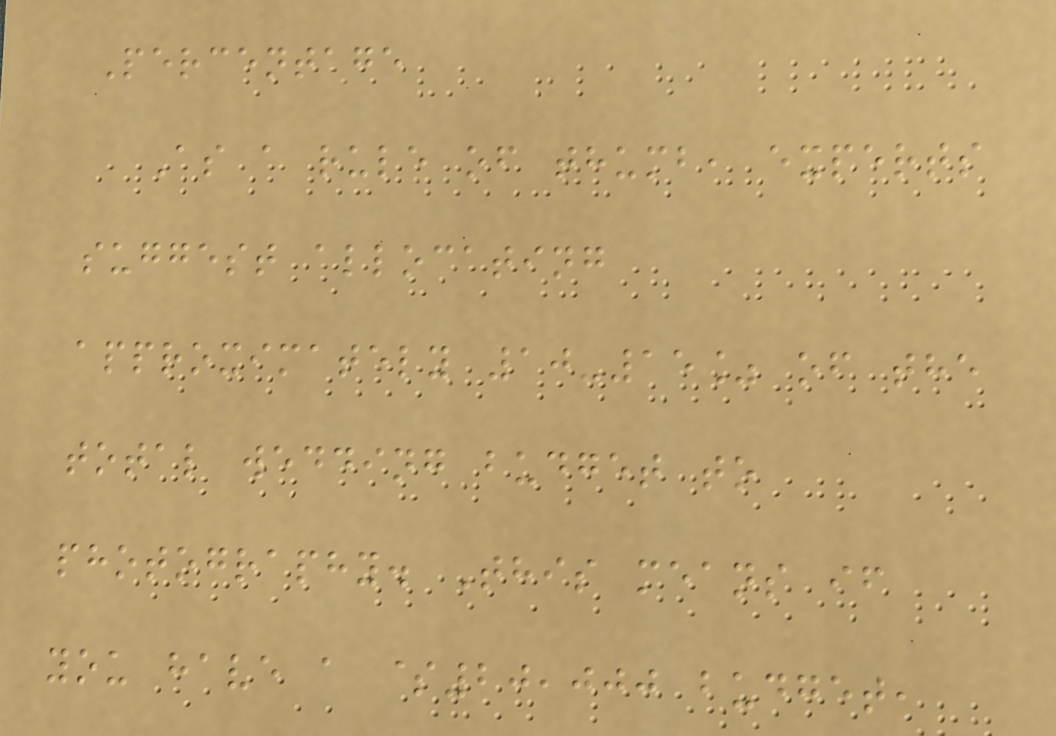Percentage
As a rule of thumb, experts
suggest allocating
approximately 10-15% of the
total wedding budget to
photography. This means if
you have a $20,000 budget,
